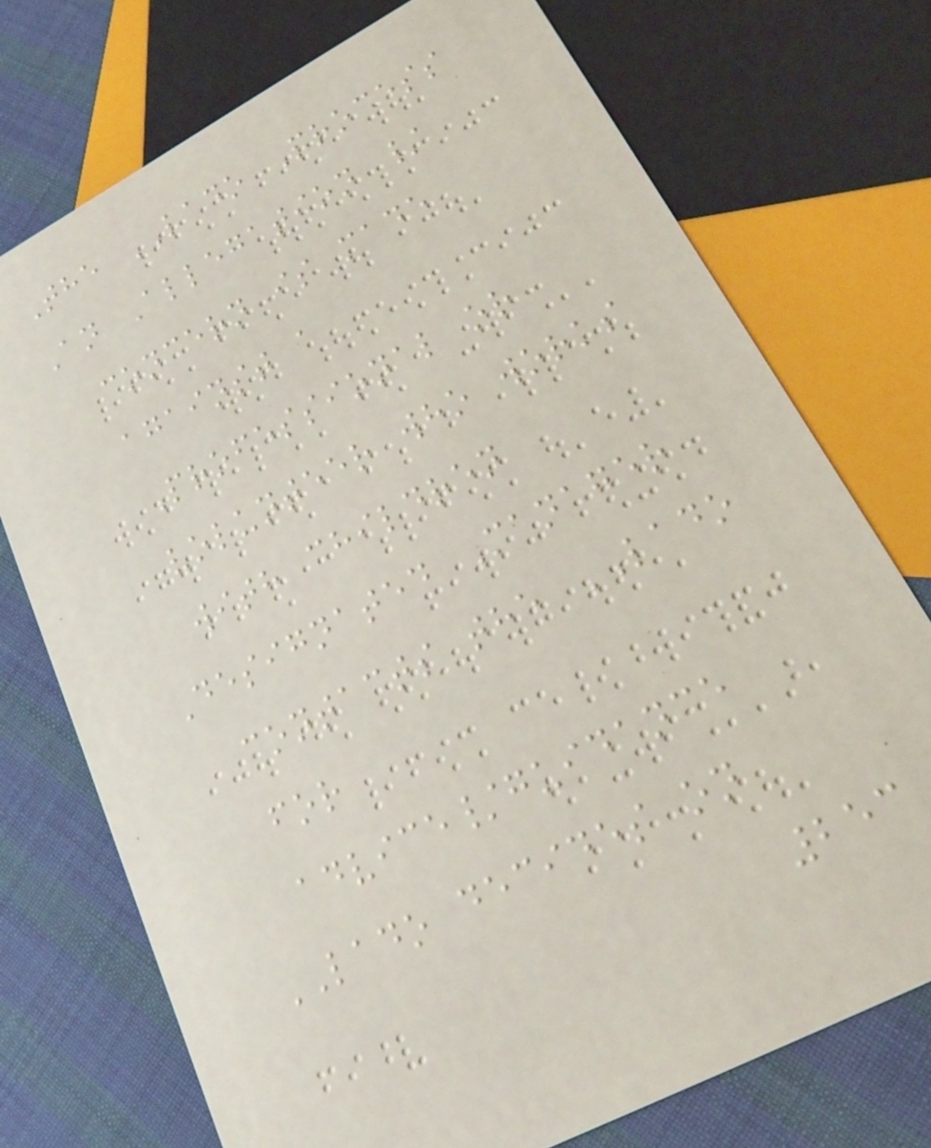The LADO Process
An Allegation /
concern is made
against a
Professional or
volunteer who works
with children
Designated Manager
contacts the LADO
for
advice/guidance
LADO decides on
253
